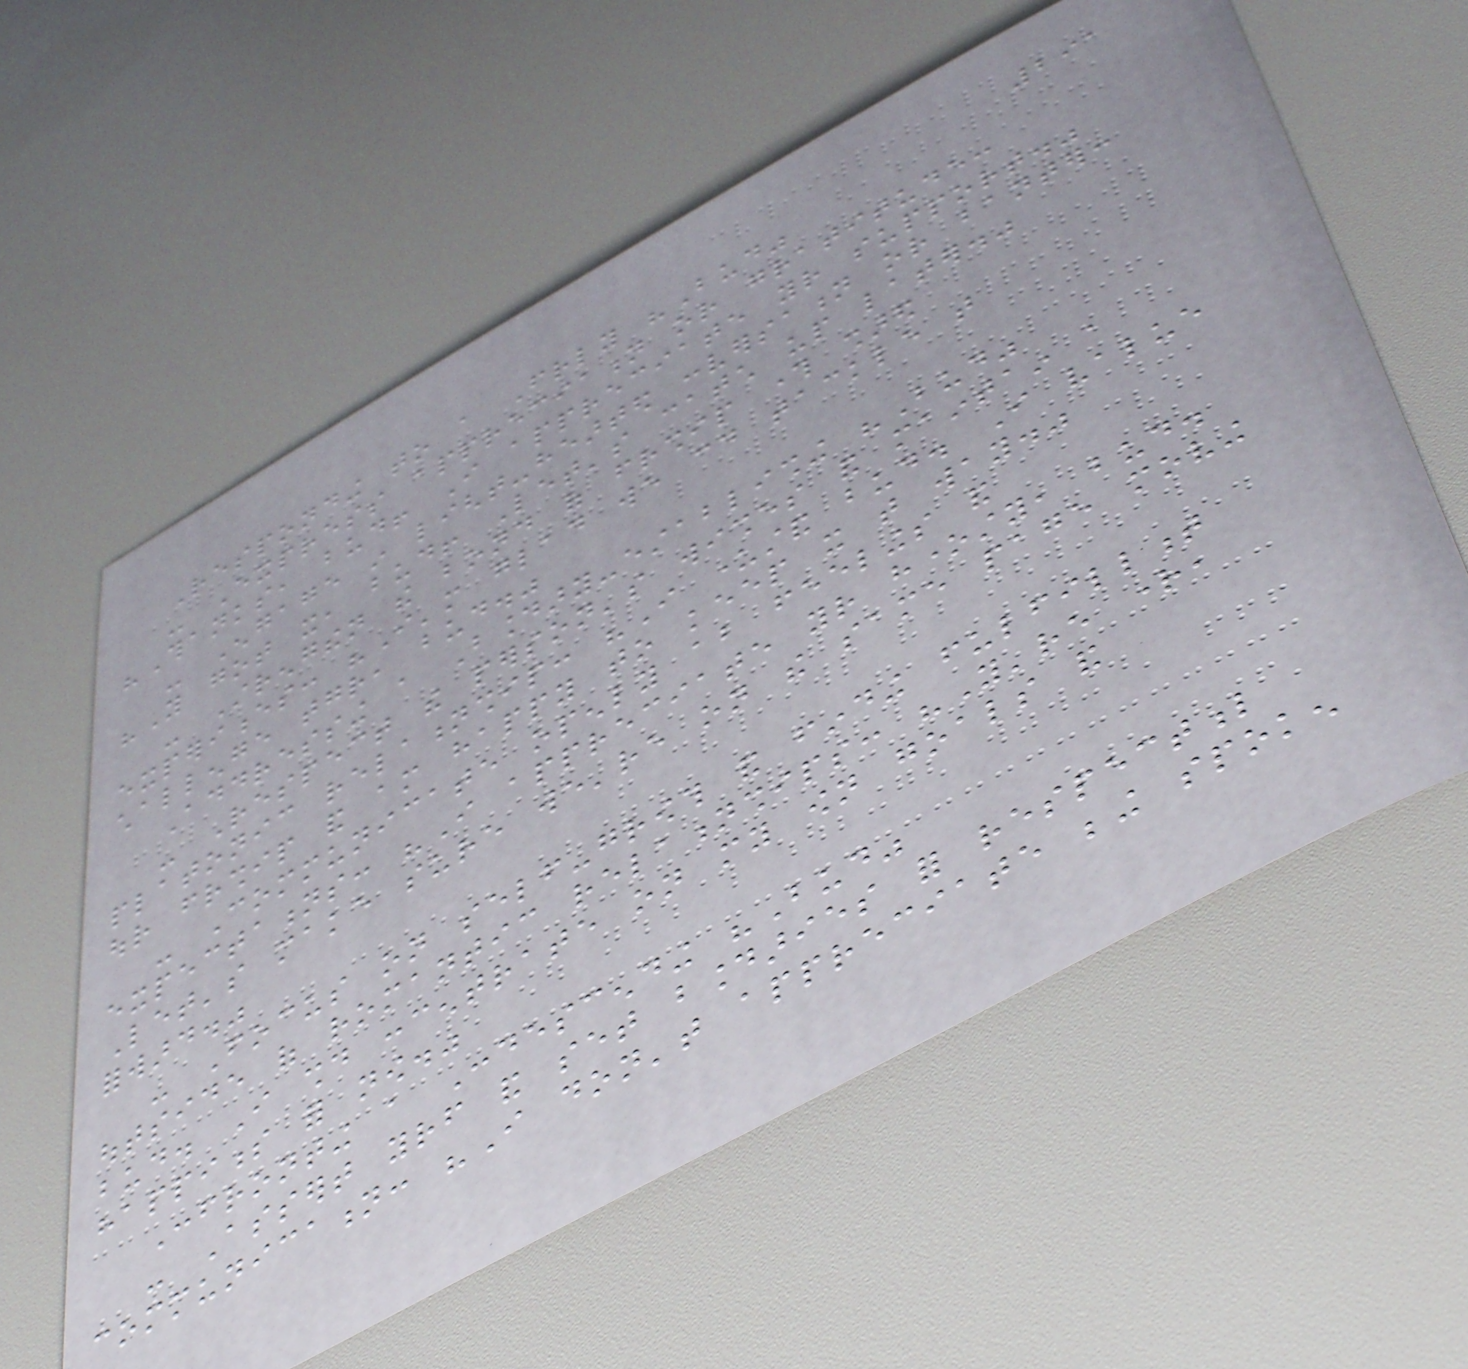291
Responding to a Friendly "Bud"
- Express appreciation or gratitude:
"Thanks, bud! I appreciate your support."
- Engage in light-hearted conversation or banter:
"You got it, bud! Let's catch up later."
- Strengthen the bond of friendship through shared
experiences: "I'm glad we could tackle that
challenge together, bud."
Addressing a Boundary-establishing "Bud"
- Respect the person's wishes and maintain a
platonic relationship: "I understand bud. I value
our friendship and am happy to keep it that way."
- Communicate openly about feelings and
expectations: "I appreciate your honesty, bud.
Let's make sure we're on the same page moving
forward."
- Focus on self-growth and finding fulfillment
outside of romantic relationships: "You're right,
bud. I should concentrate on my own goals and
happiness for now."
Confronting a Condescending "Bud"
- Assert yourself and set boundaries for respectful
communication: "I don't appreciate being spoken
